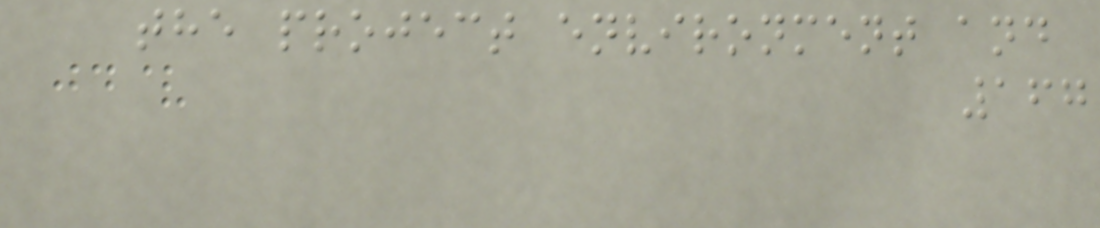the project environment and
167
